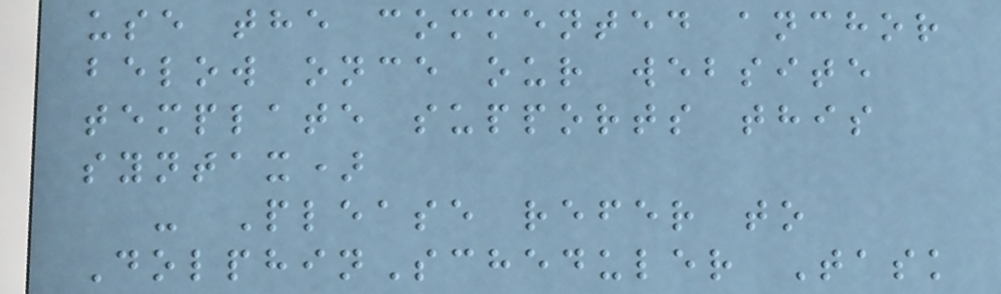use the commented anchor
below once our website
template supports this
syntax)
- Please refer to
DolphinScheduler Task
